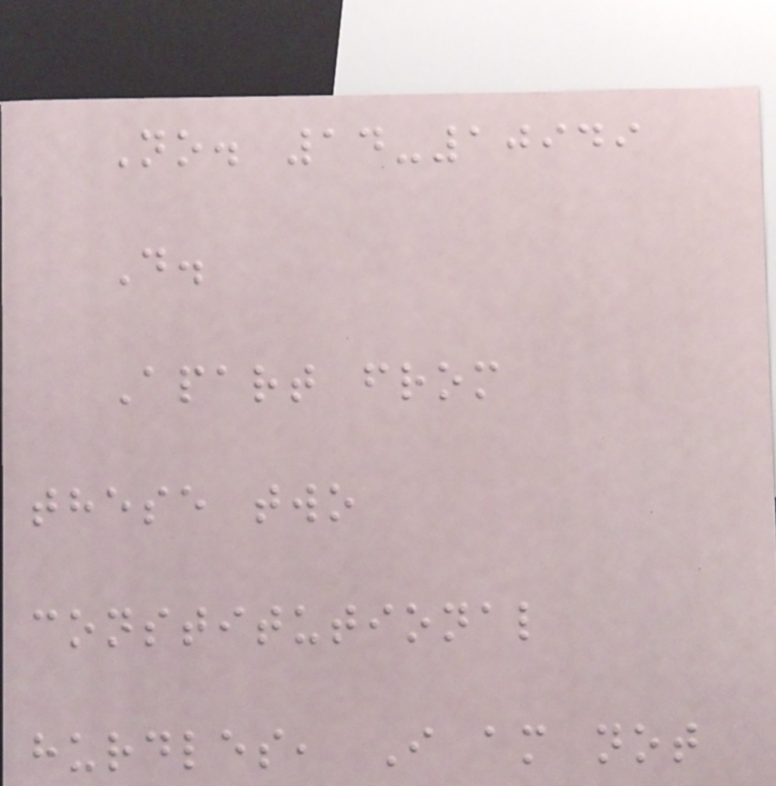No. 14-10949
D.
Apart from
these two
constitutional
hurdles, I am not
